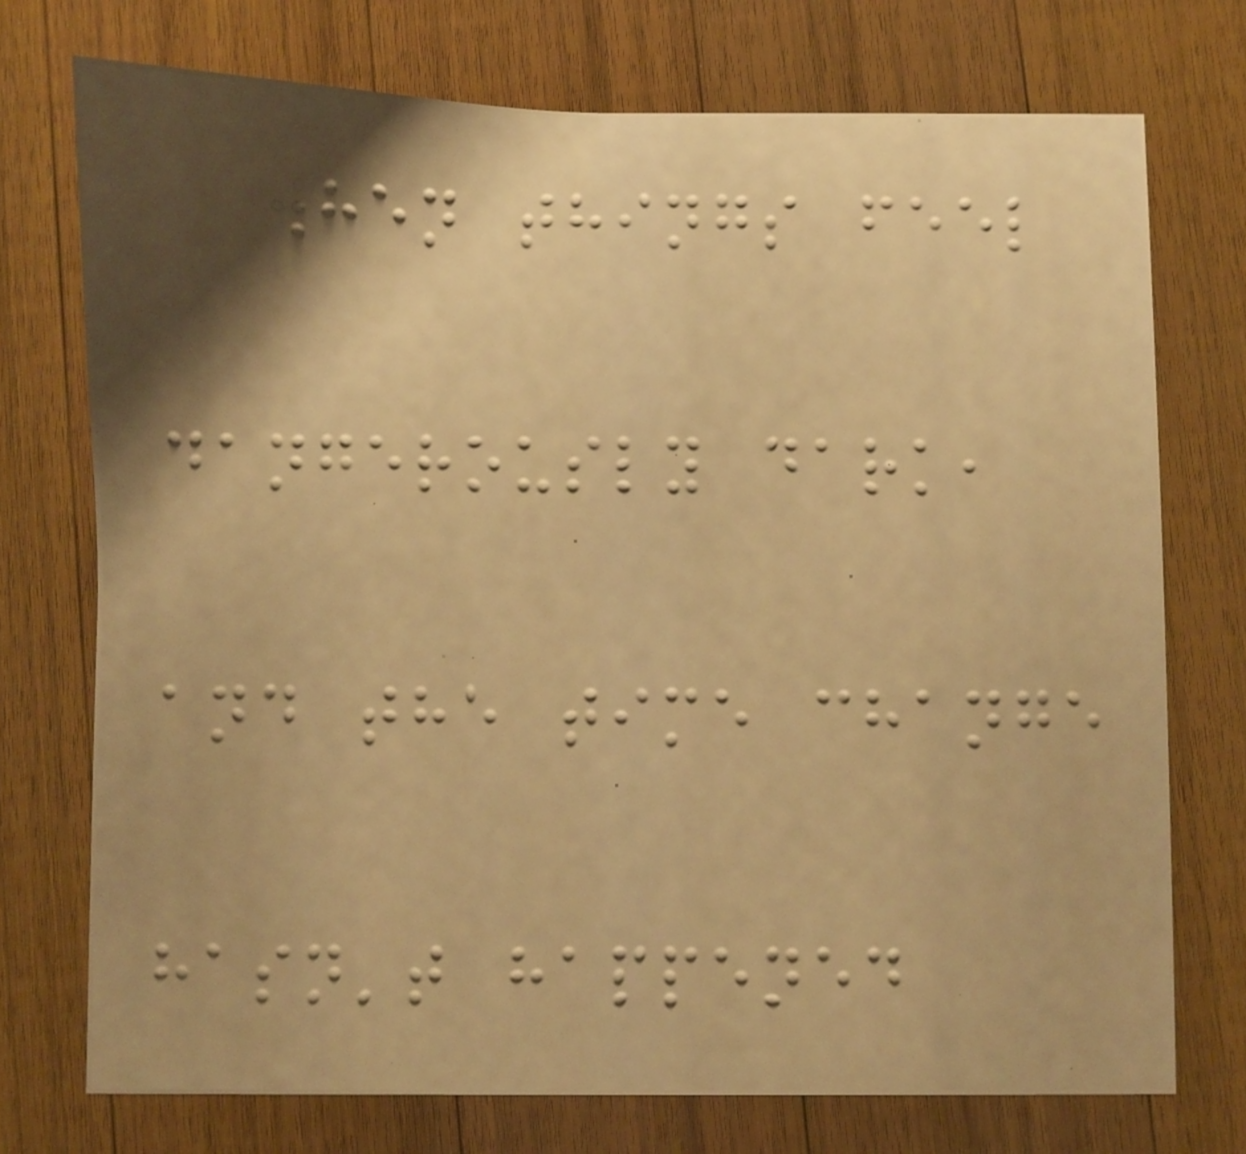when things feel
dangerously dark,
and the time change
hasn't happened
